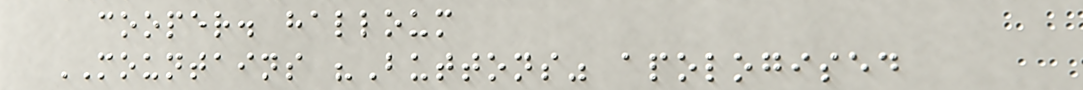cooper. halloum
MOUNTAINS "Buttons" apologised
